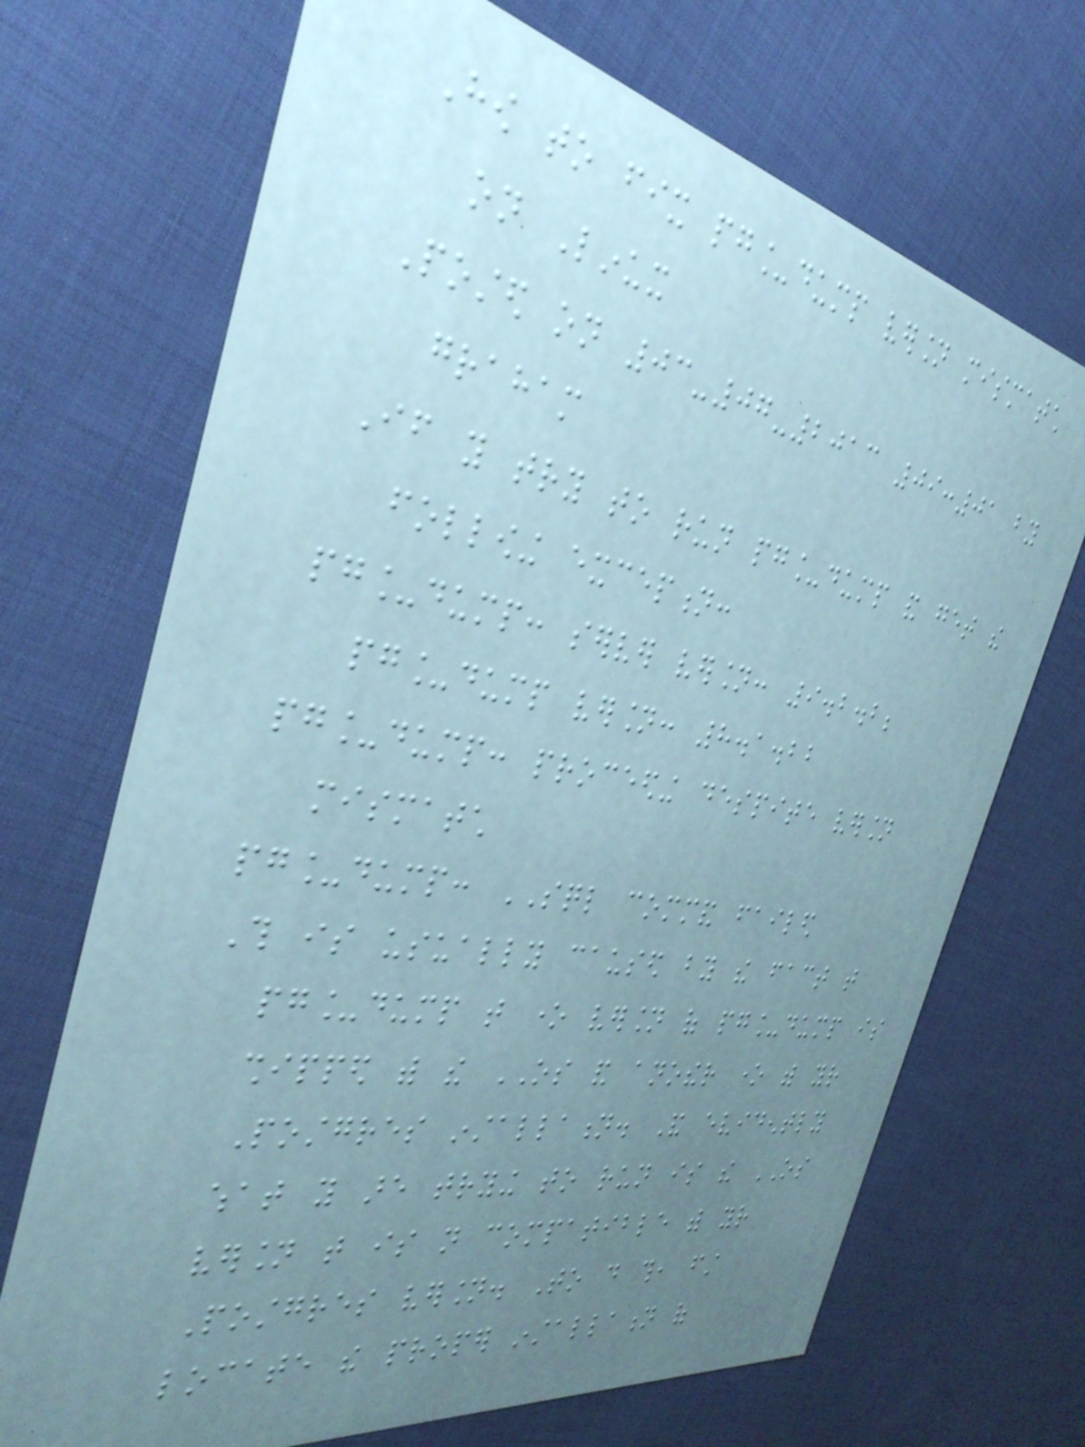How to fix pg_dump version mismatch
on Linux
Posted on 03-07-2013 09:01 by
graham
If you try to run pg_dump and get the
following exception:
pg_dump: server version: 9.2.2;
pg_dump version: 8.1.22
pg_dump: proceeding despite version
mismatch
pg_dump: SQL command failed
This is usually caused by the fact that
pg_dump that one version of pg_dump is
shipped with the OS and another one with your
Postgres installation. And evidently
what you are trying to run is the OS
version that is not compatible with your
Postgres version. To do this, first
locate the proper installation of
